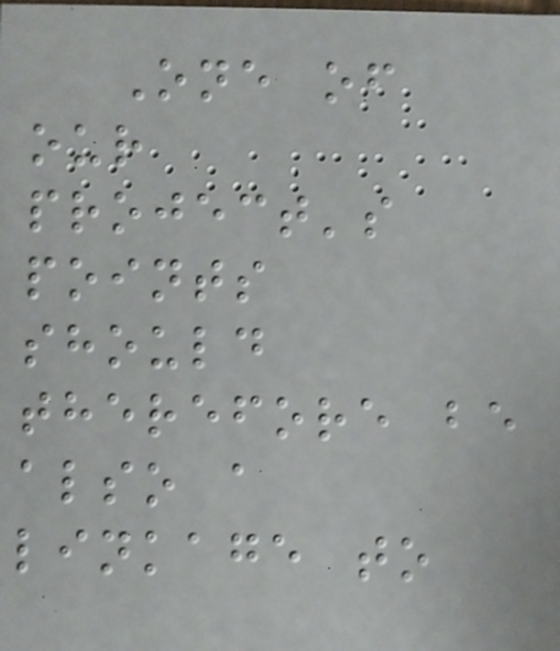One of
our
project's
points
should
therefore be
also a
linkage to
